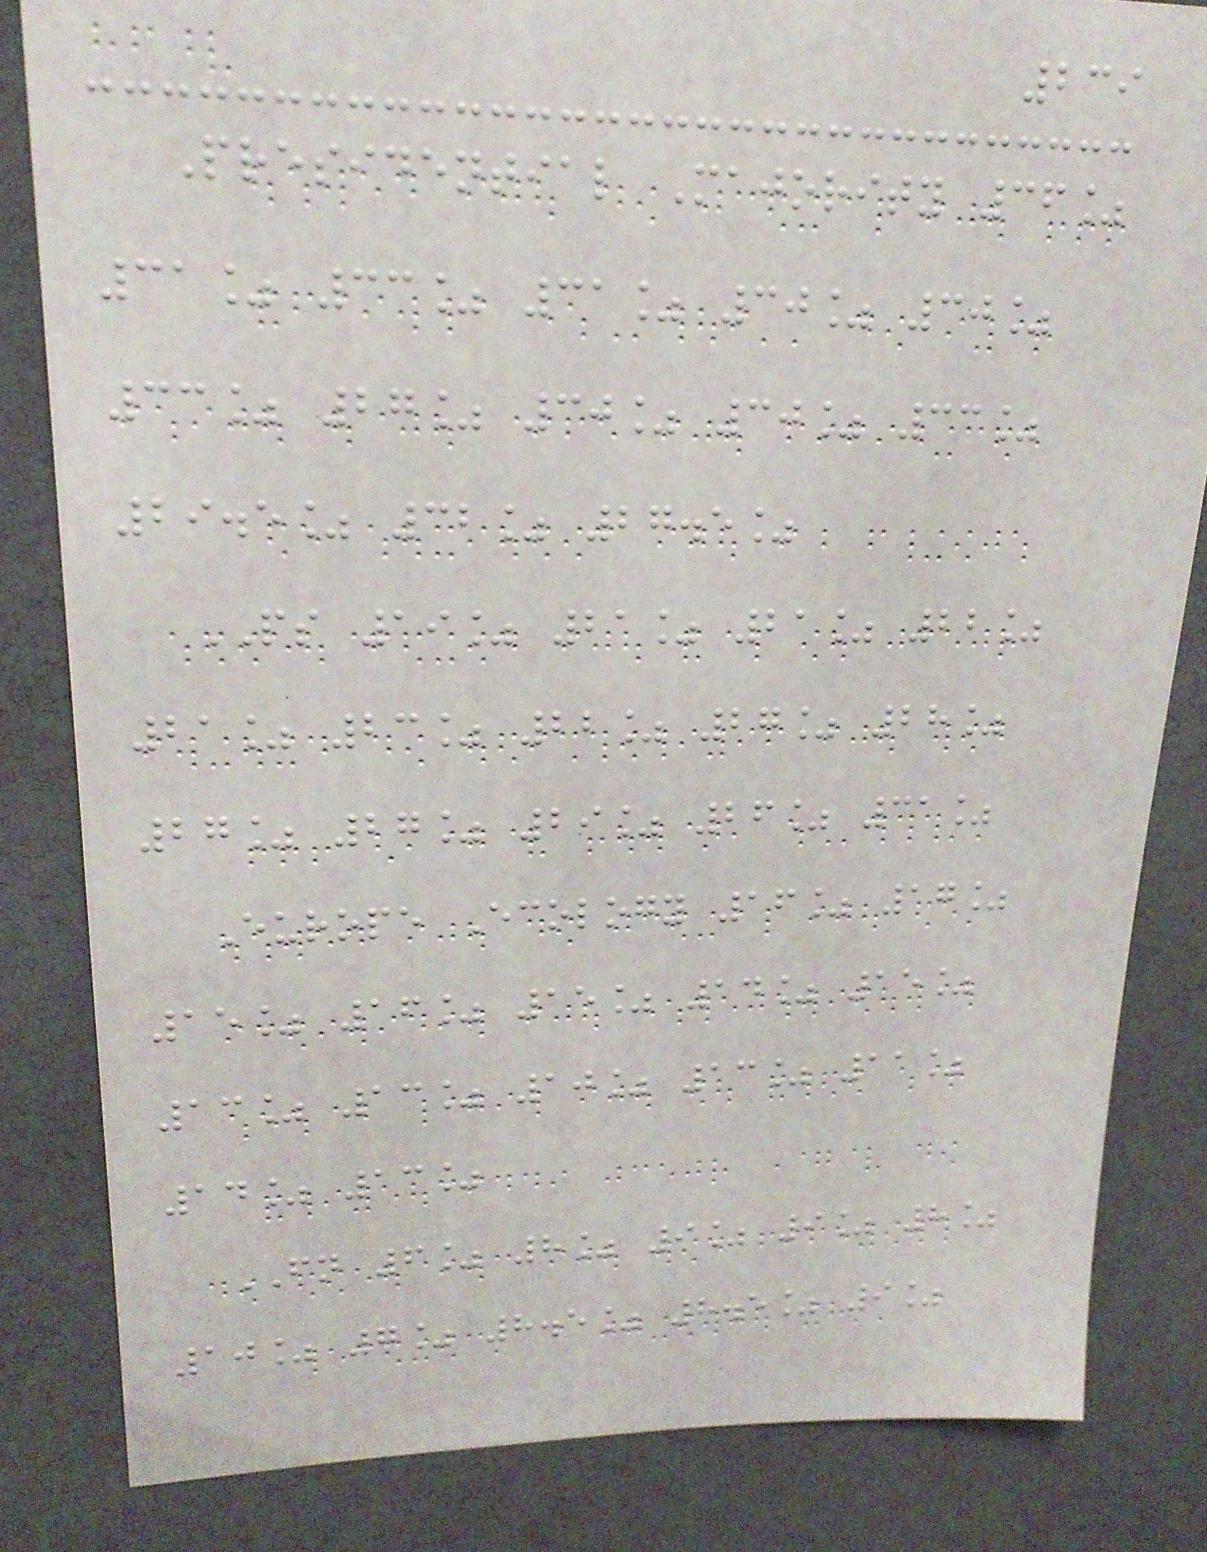239
Presidential Majority 36%
31% 33% 31% 30% 30%
33% 27% 30% 30% 33%
29.5% 32% 27.5%
PS 19% 21% 21% 22%
21% 23% 22% 27% 28%
27% 27% 29% 26% 31%
Europe Ecology 16% 17%
15% 16% 15% 14% 15%
13% 13% 10% 13% 11%
14% 13%
FN 6% 8% 9% 9% 8%
10% 7% 8.5% 8.5% 9%
